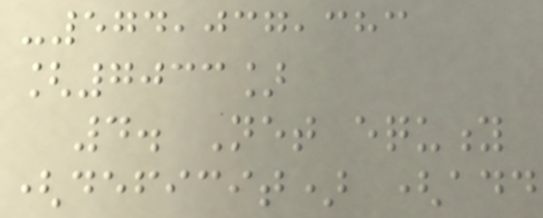-574,037,383
[7033]
4. Net equity
(deficit) (add
